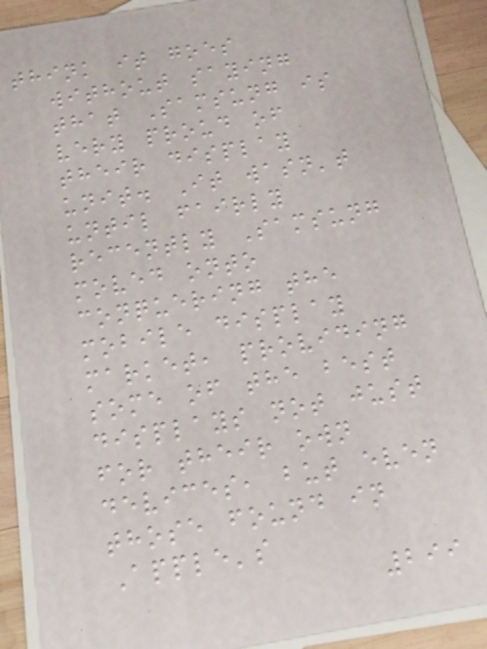think it goes
without saying
that Samsung is
very proud of
their display
unit. It wasn't
until fairly
recently Samsung
moved onto
conquering the
mobile display
market, providing
some of the best
displays not just
for their own
devices, but even
those found in
Apple's
299
